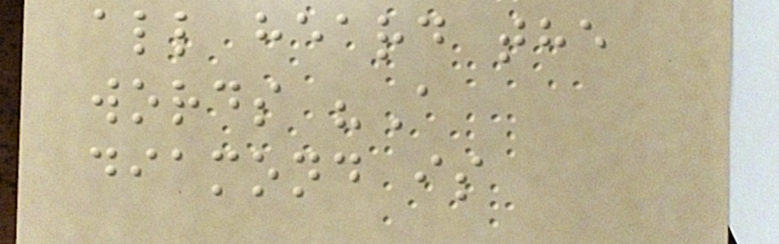all heard the
words "A
diamond is
